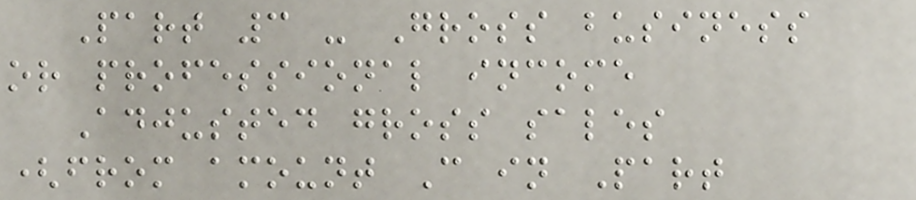Part 3 - Gross business
or professional income
Adjusted gross sales
(from amount C in Part
